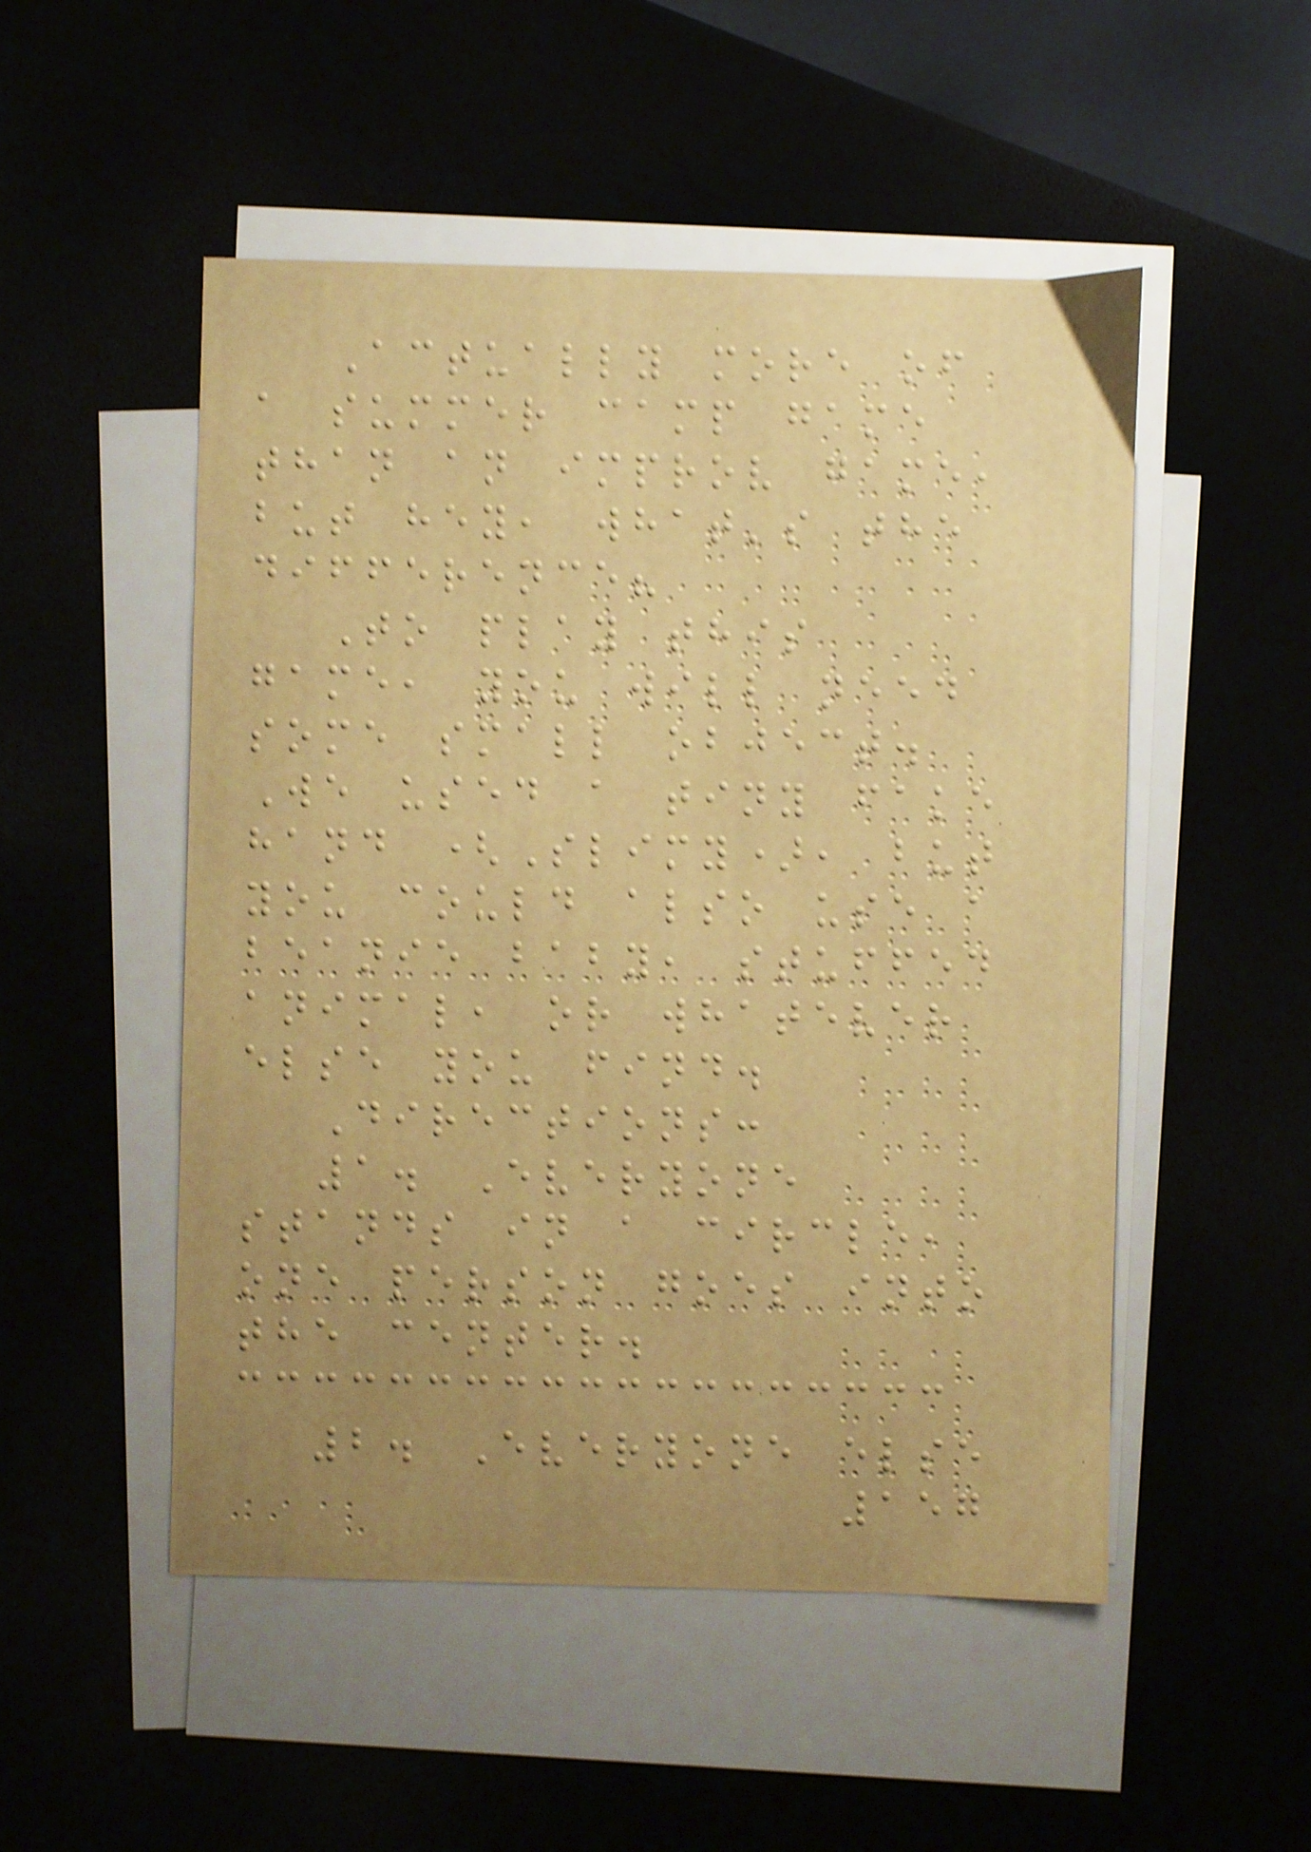Actually more of
a summer camp game
than an improv game,
but hey, what's the
difference?
To play this
game, you will need
some small object.
We used a tiny fake
hand (Slimy), but
you could also use a
beanie baby, stuffed
animal, or whatever
else you find.
Directions:
1. Everyone
stands in a circle,
one person goes into
the center.
2. Everyone else
157
